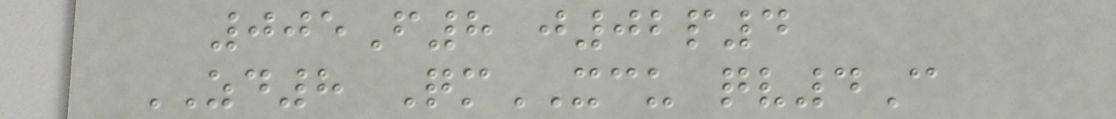005F8 j02p4
ZD8 QmXCU qv4C
